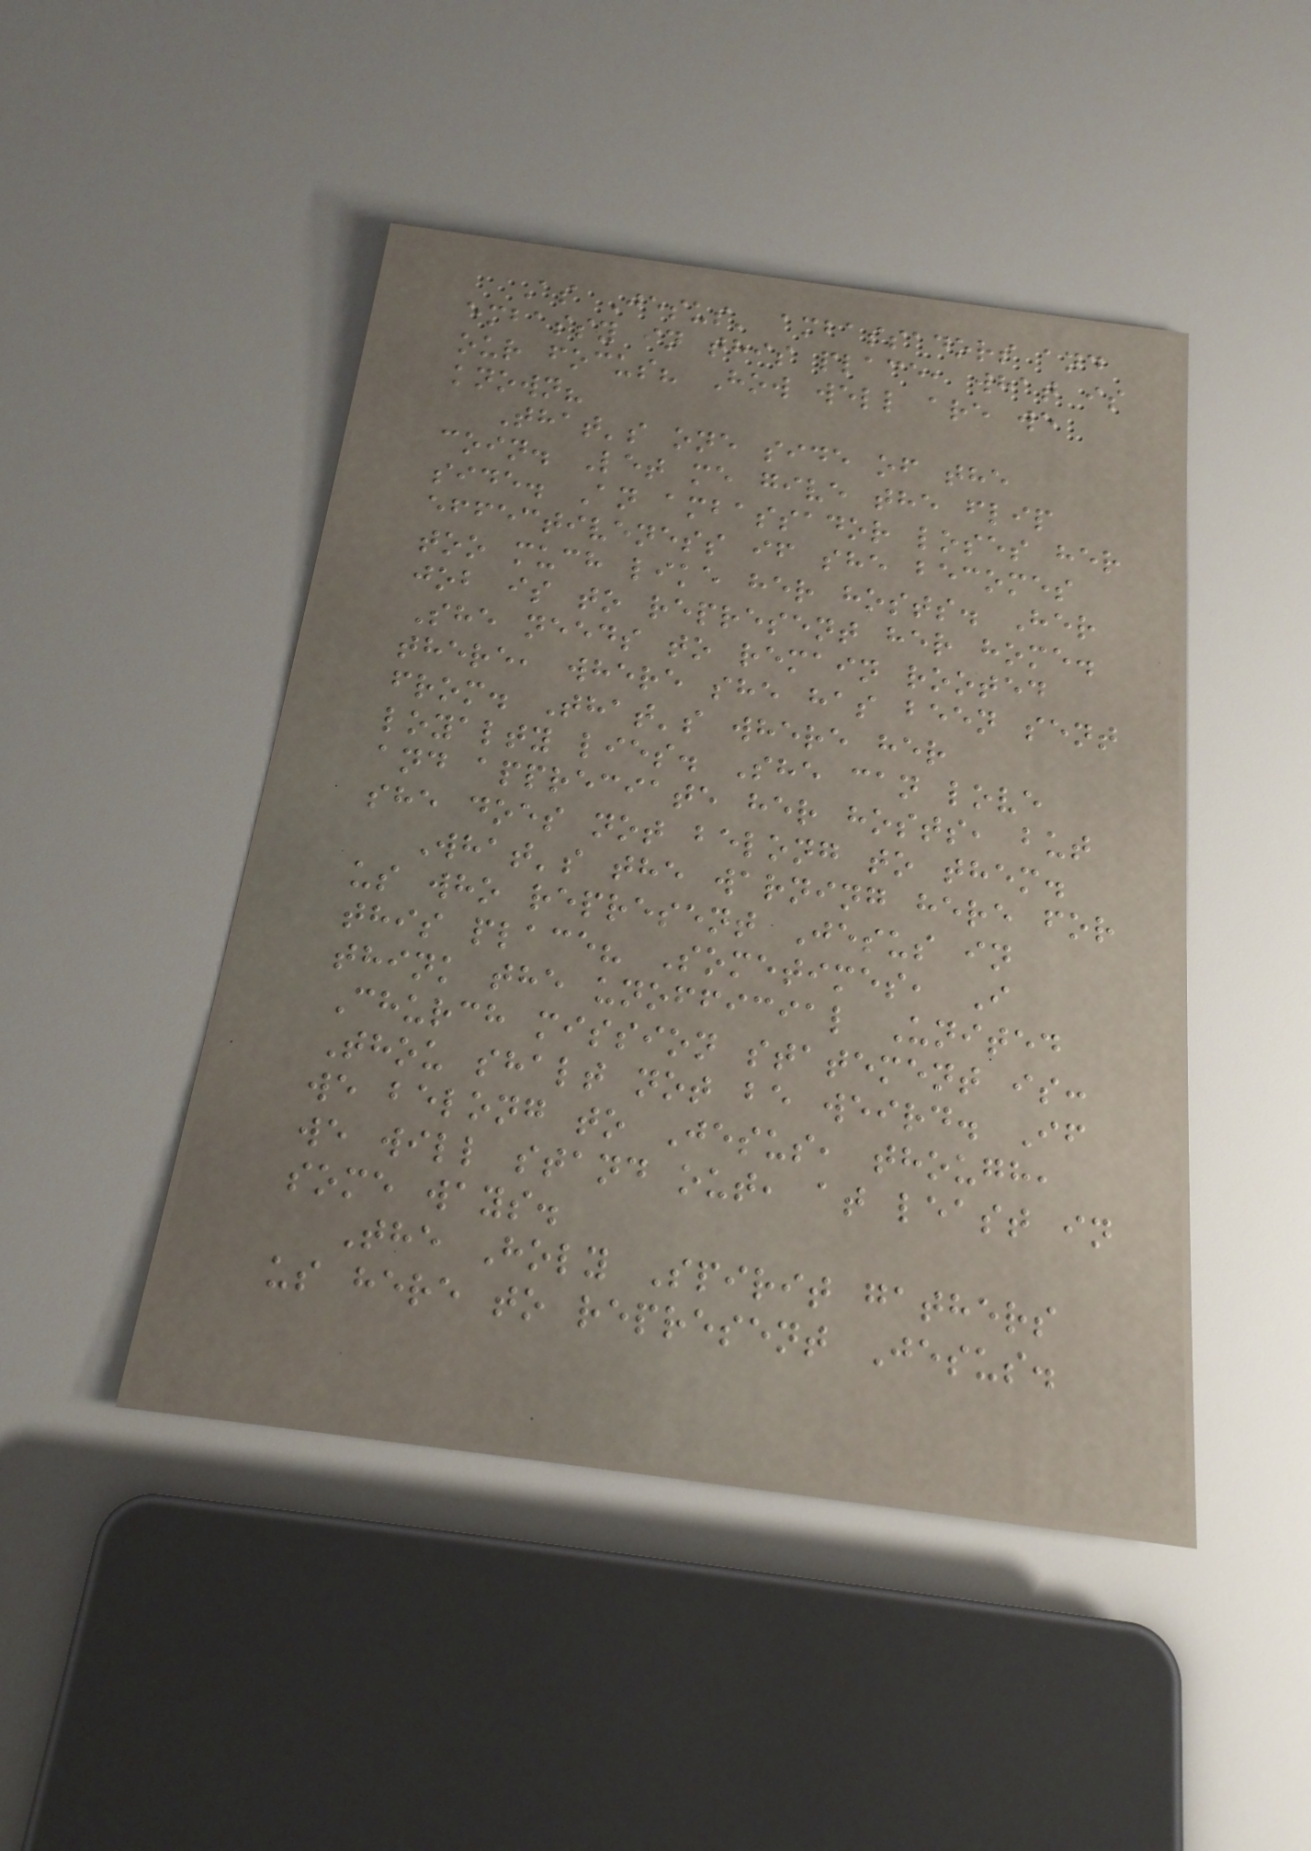As Jesus' ambassadors and
embassy in this place, what is
our focus? How well are we
known?
That's one side of the
coin. Let me give the flip
side. An ambassador loses her
effectiveness if she becomes
too much like her hosts. Her
job is to represent her home.
She needs to remain rooted
there, where she has been sent
from. That's where her
loyalty lies. She can love
and appreciate her hosts, but
she does not belong to them.
What's the warning here for
us who represent Jesus in
this place? Sometimes, I
think the unofficial United
Church mission statement is:
Thou shalt not be weird. If
we belong to Jesus, though,
we will stand out, at least in
some ways.
The Holy Spirit gathers
us here to represent Jesus.
